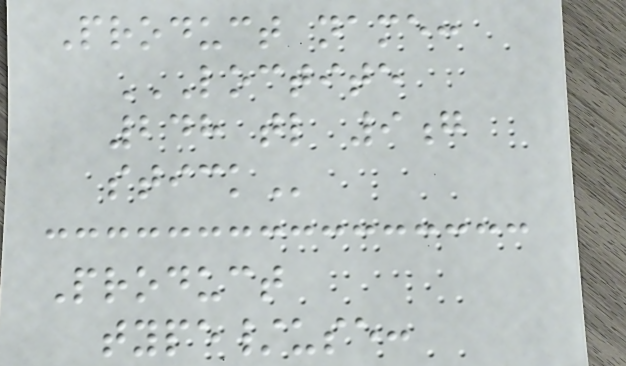Product name:
LOCTITE
248 TL 9G
STICK
Product
type/use:
